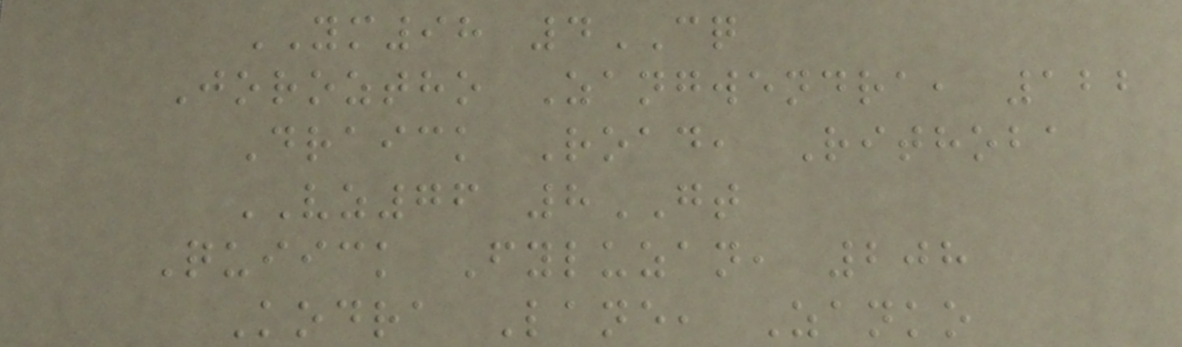YM98 4CQ
Joroztho Zangwendra, 122
Draick Road, Rithoba
VZ76 8GT
Quiick Fyluzan, 208
Kodra Lane, Zanko
